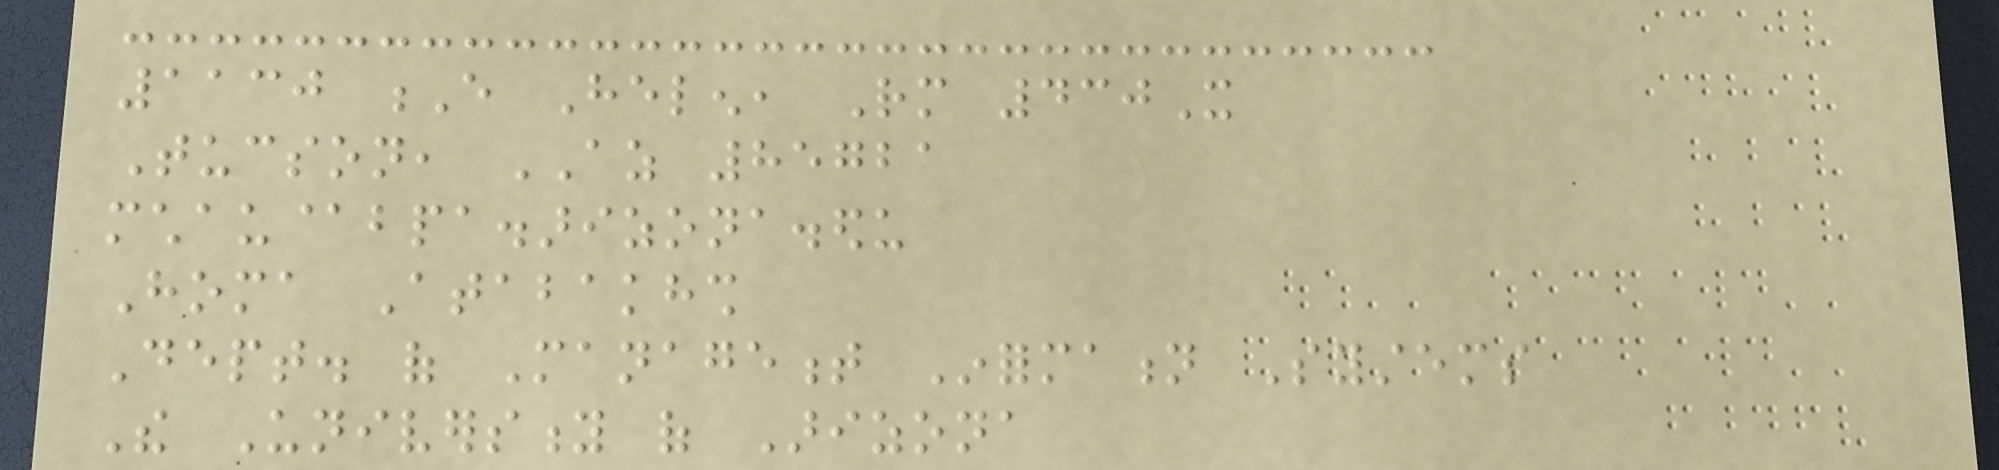1130 E Helen, Rm 430X
Tucson, AZ 85721
mchau@bpa.arizona.edu
Homa Atabakhsh
Dept. of Management Information Systems
The University of Arizona
